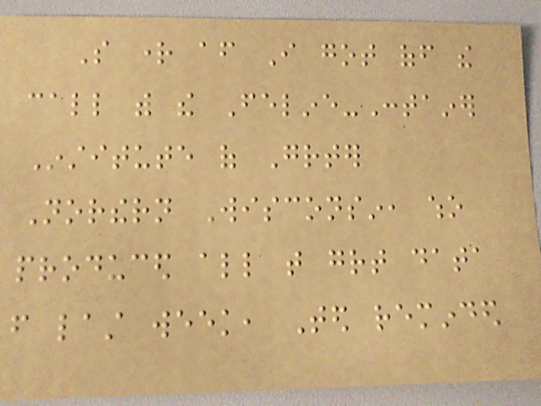So right after I got off the
call with the Feline-Container
Institute of Greater
Northern Wisconsin, who
produced all that great data
from last week, Ted reminded
